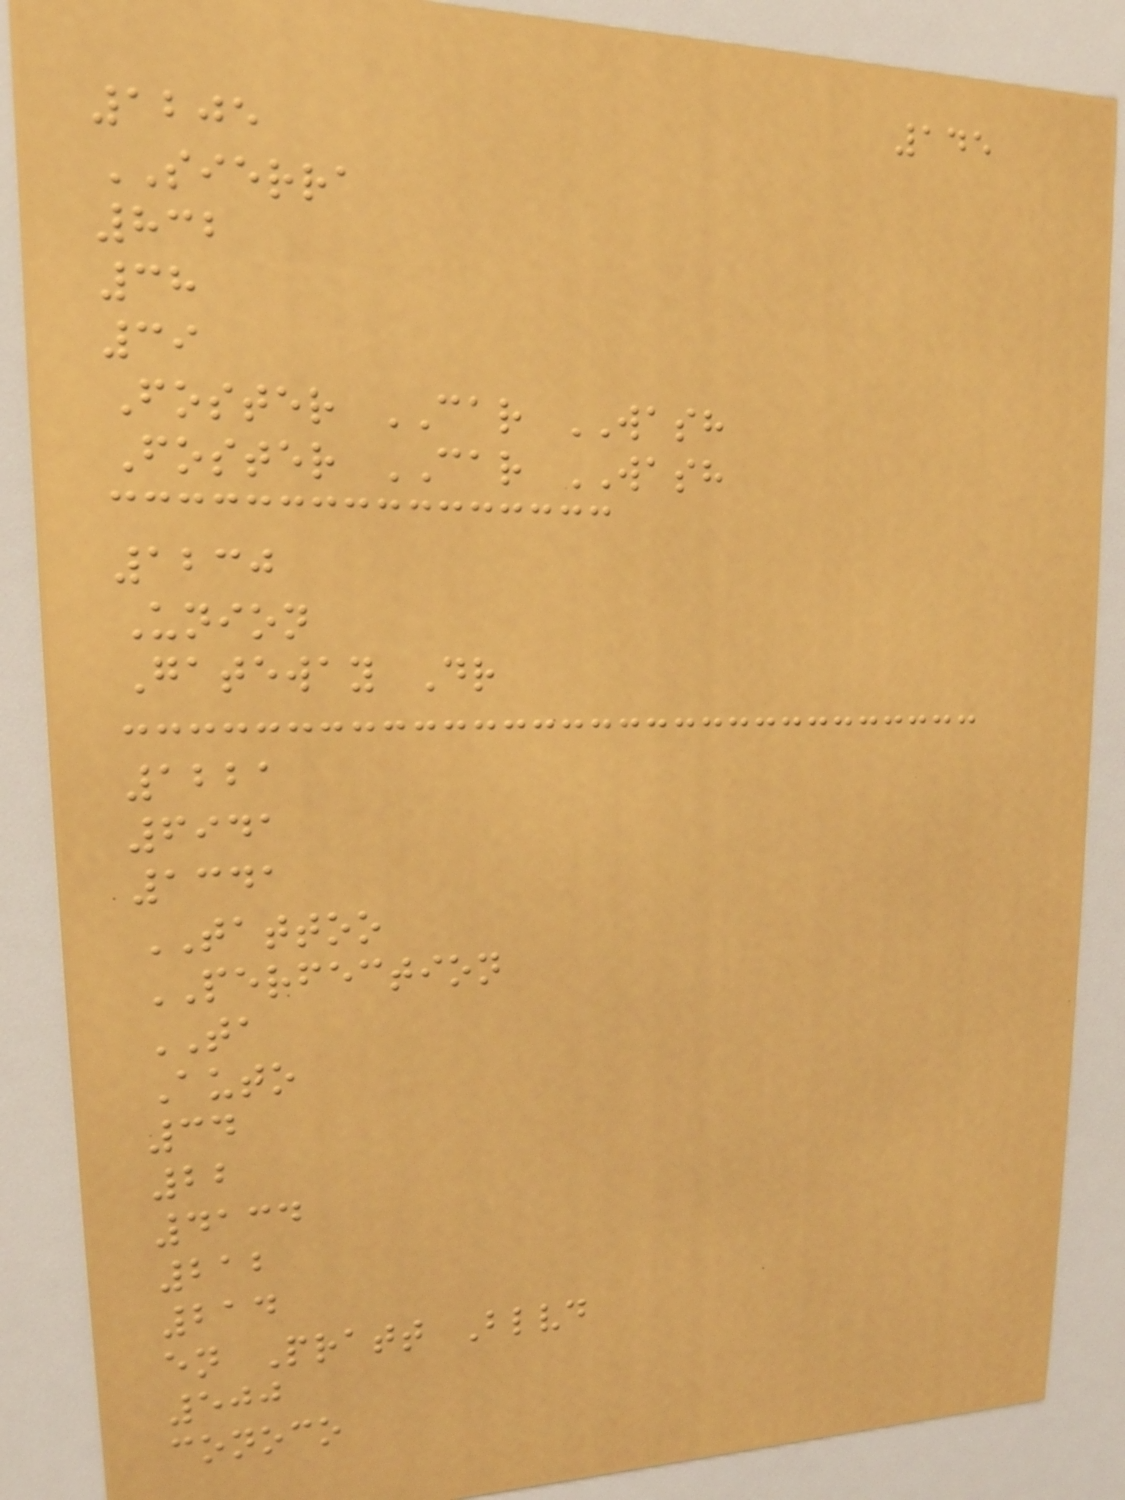145
1205
SIERRA
832
38
39
Foster CAR WASH
Foster CAR WASH
1230
Union
Gateway Dr
1221
6941
1341
TATTOO
PERFECTION
TA
Auto
34
22
4134
212
214
en Pratt Blvd
500
conoco
